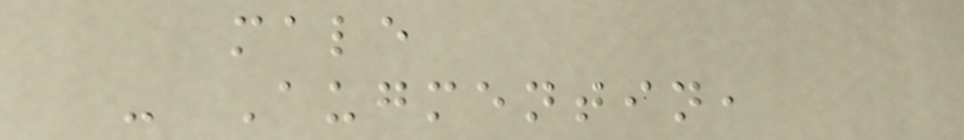male
- Augmentin,
